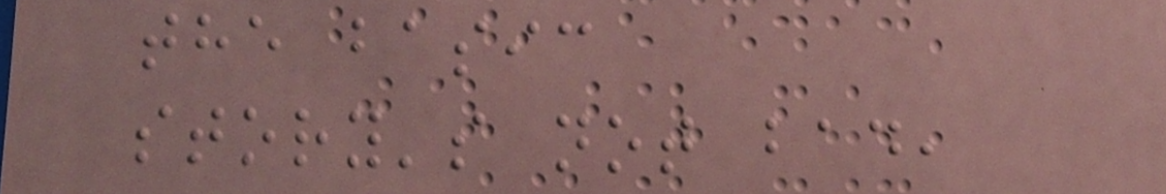the basic
story's not bad,
